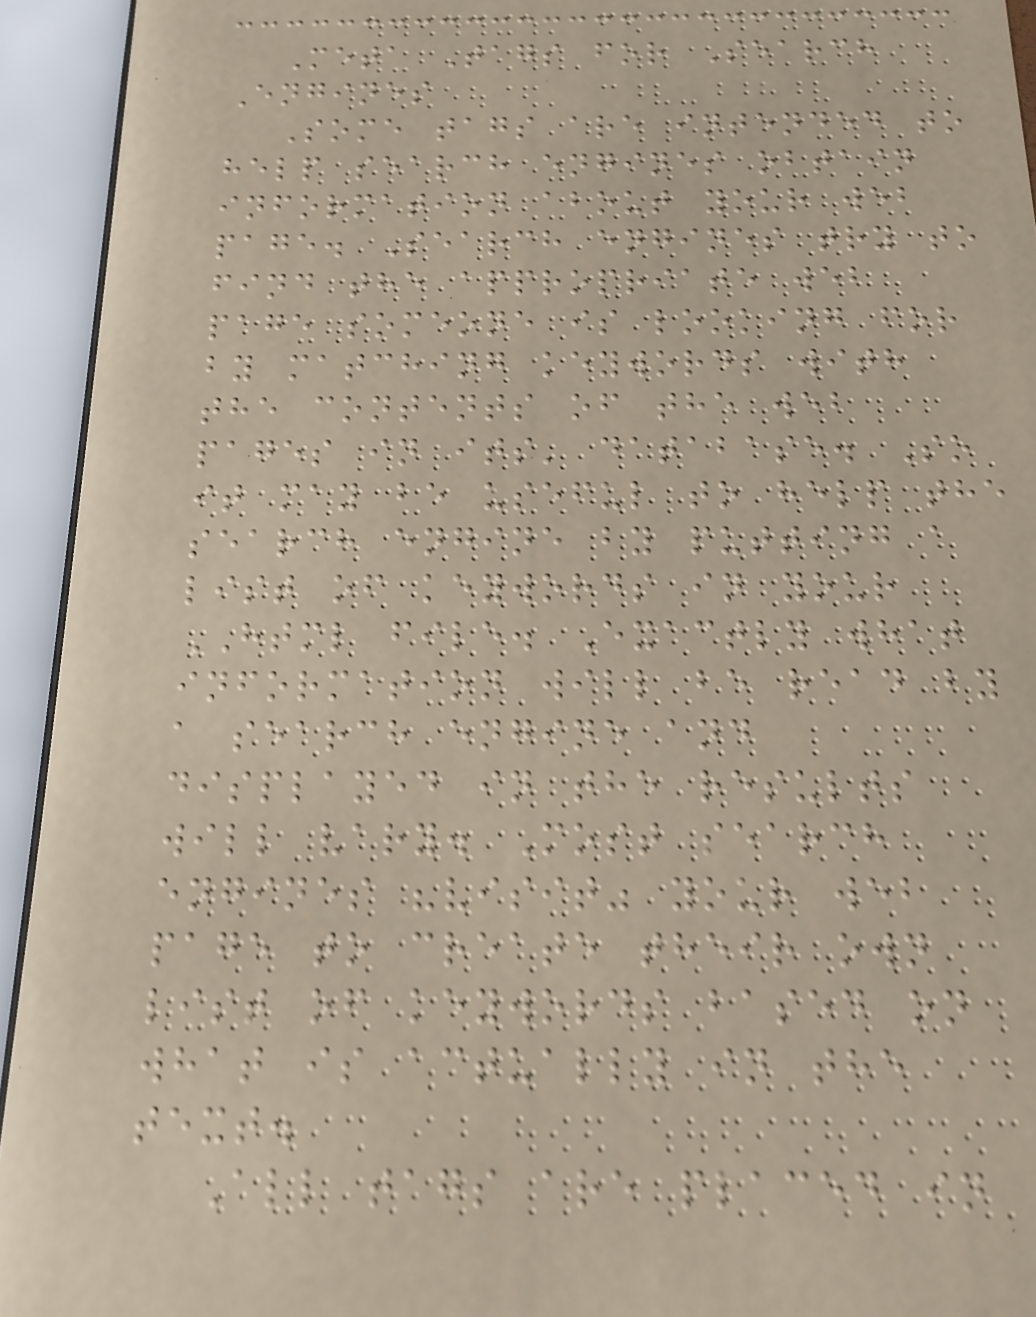Meta Tags for Search
Engines
Some tags are intended to
help search engines obtain
information about your web
page. Search engines try to
find the appropriate web
page someone is looking for
by matching keywords with
the contents of the web
pages in its' database. So
it may be useful to help the
search engine by putting a
list of keywords in your
HTML file. Exactly what
information will be read by
a search engine and
displayed in the results
will vary. Most search
engines "visit" your web
page to create their own
list of keywords based on
what is actually in the
text.
All tags are placed in
